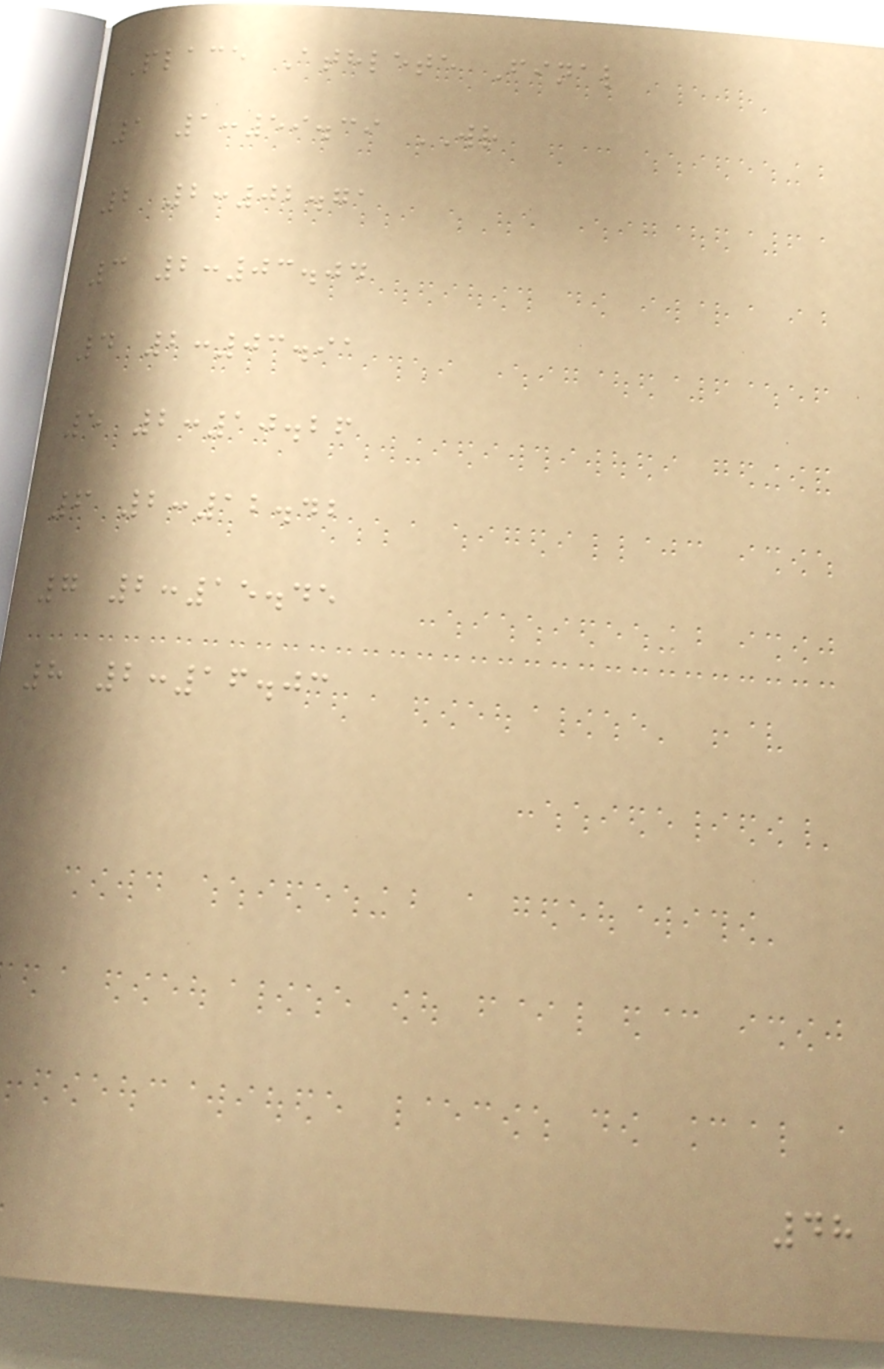Place Athlete Final
1 1:59.39 WR
2 2:02.71
3 2:03.04
4 2:03.91
5 2:10.26
6 2:12.42
7 2:15.45
8 2:16.03
48
